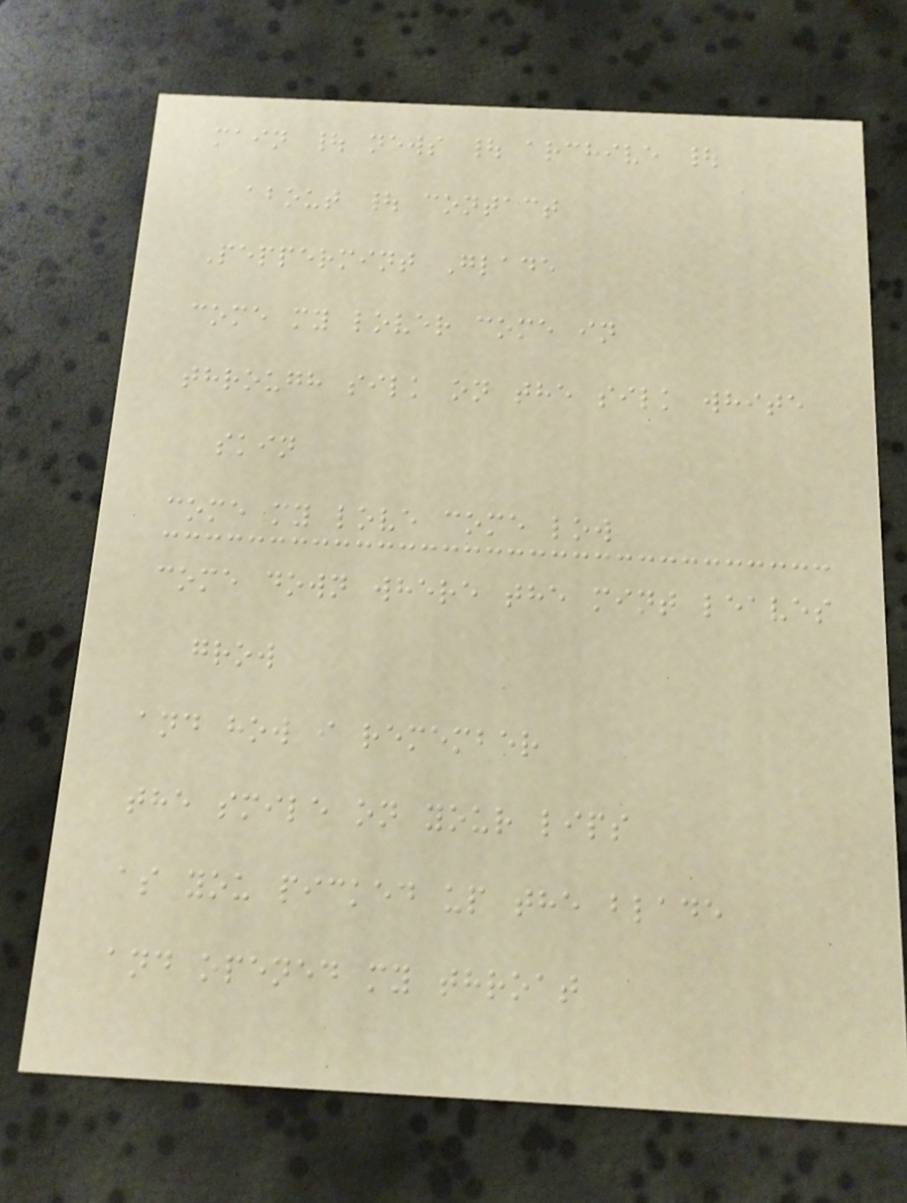main | news | archive |
about | contact
Peppermint Glade
come my lover come in
through silk on the silk white
skin
come my love come low
come down where the mint leaves
grow
and how i remember
the smile on your lips
as you picked up the blade
and opened my throat
